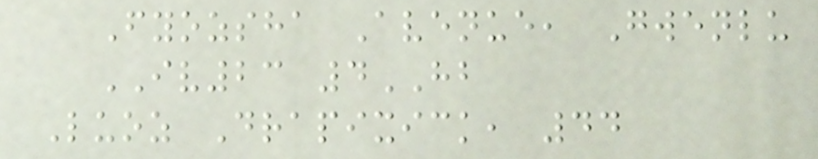Fyozsha Avenue, Gwenlu
IV23 4HB
Luoz Drapixick, 44
